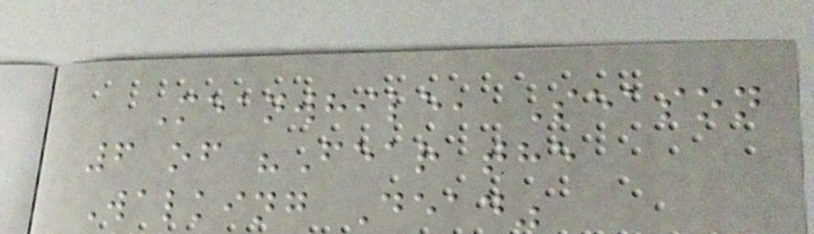Meanwhile, Season
6 of "Fear the
Walking Dead"
